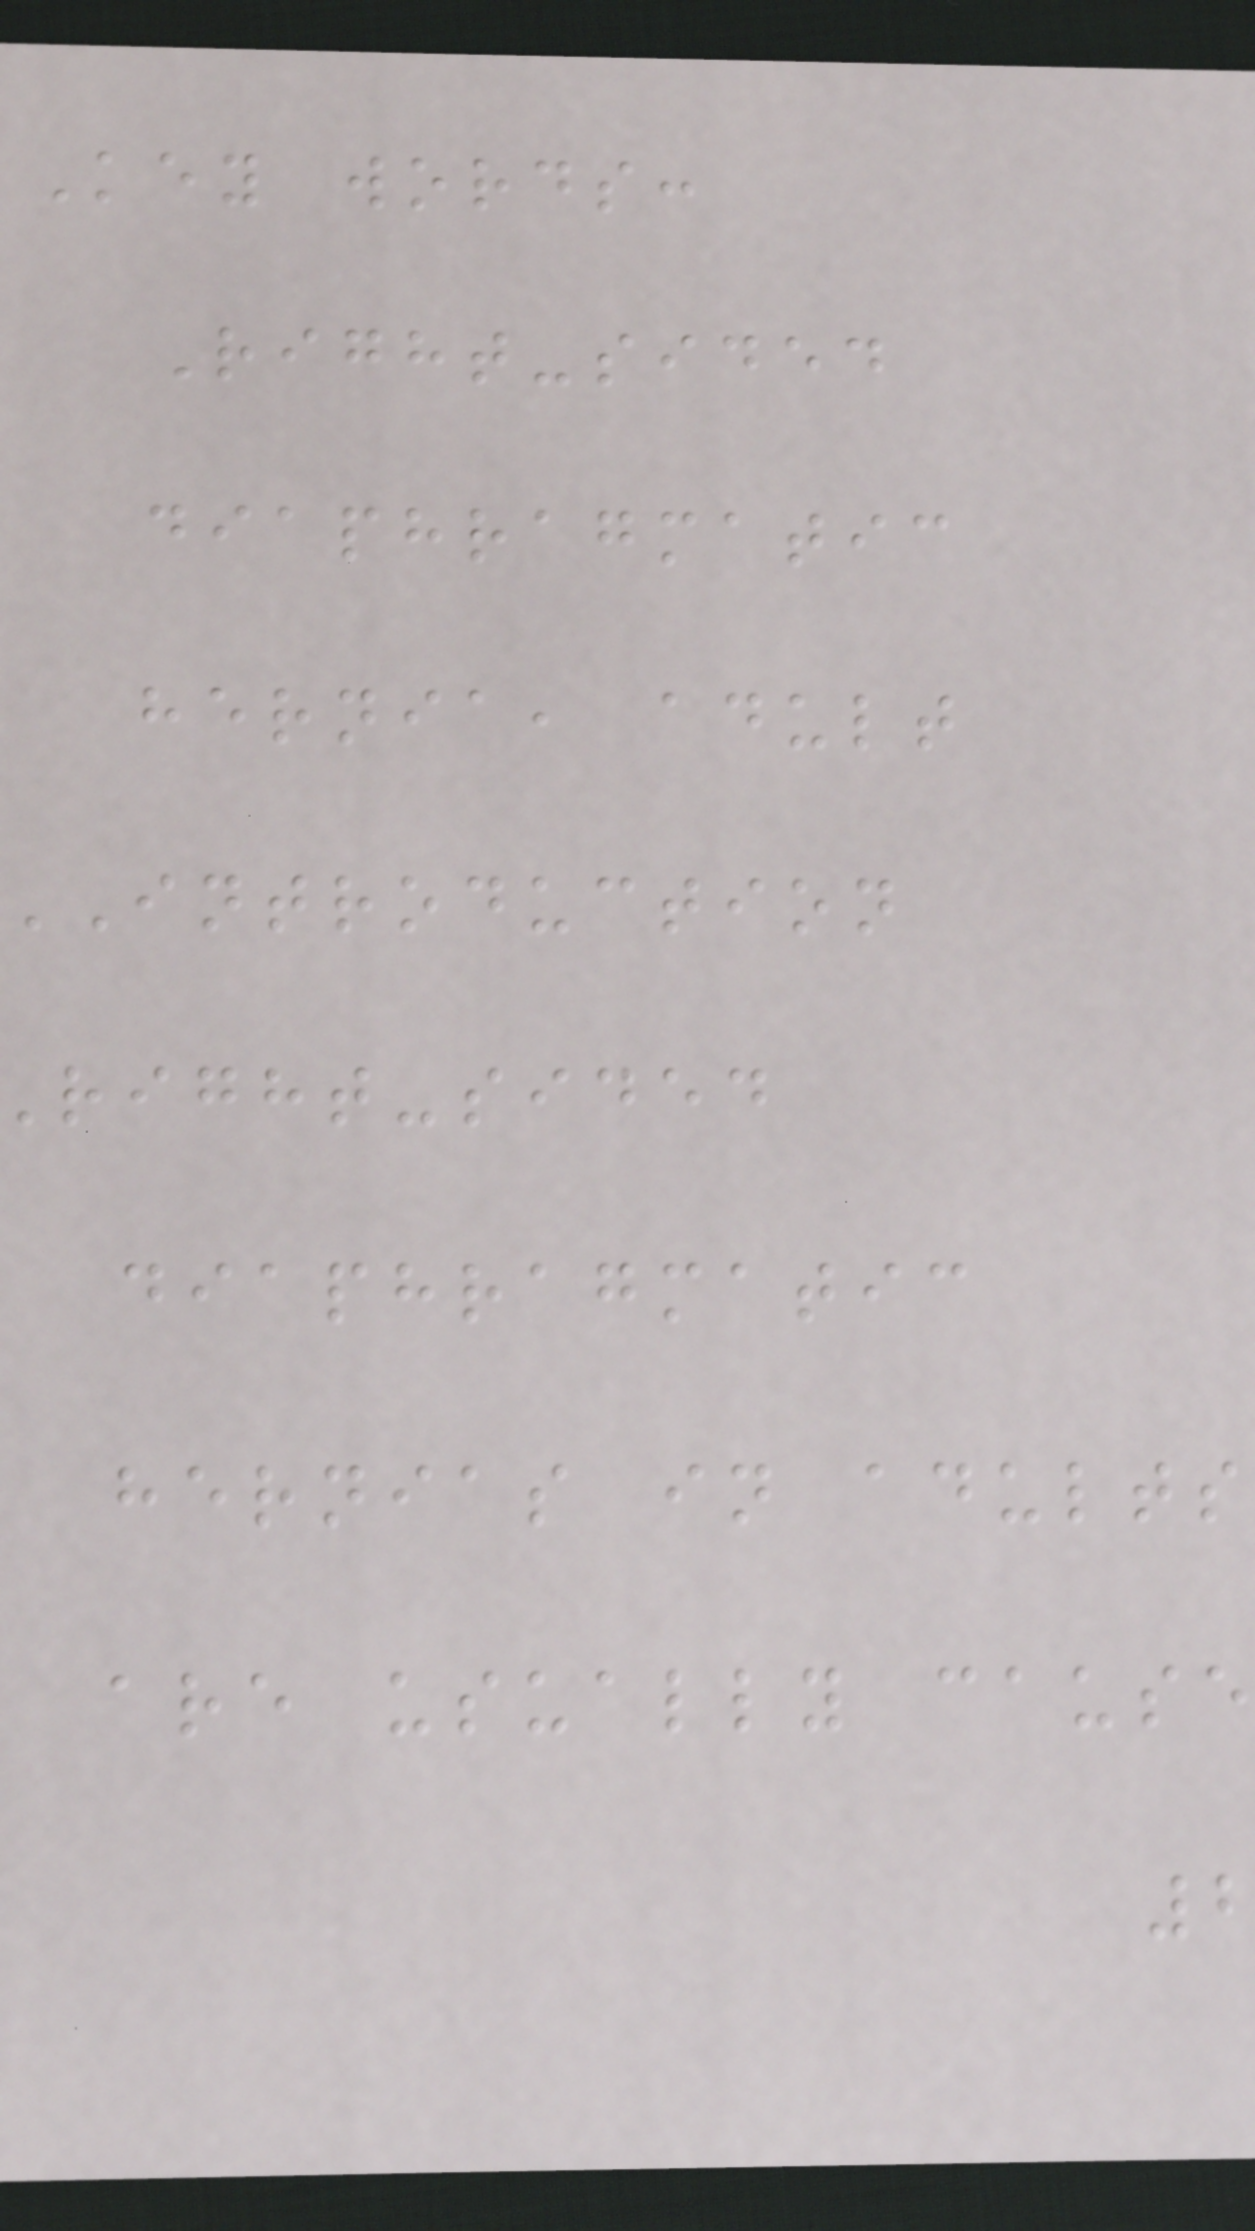Key words:
Right-sided
diaphragmatic
hernia, adult
INTRODUCTION
right-sided
diaphragmatic
hernias in adults
are usually cause
